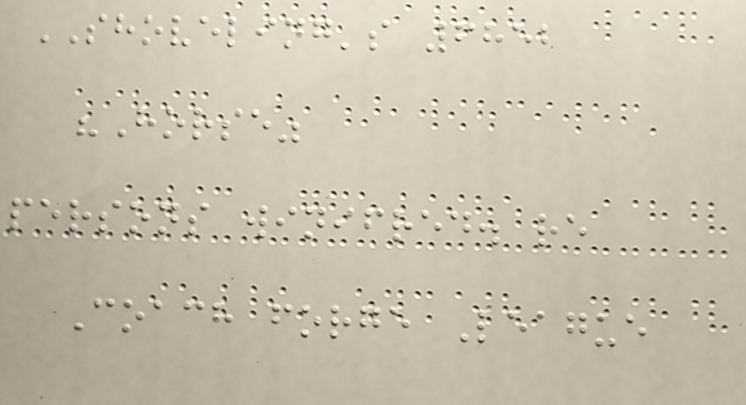SHOVELING's 6852
"Horse"
persons winifred. re
Coach forge League
